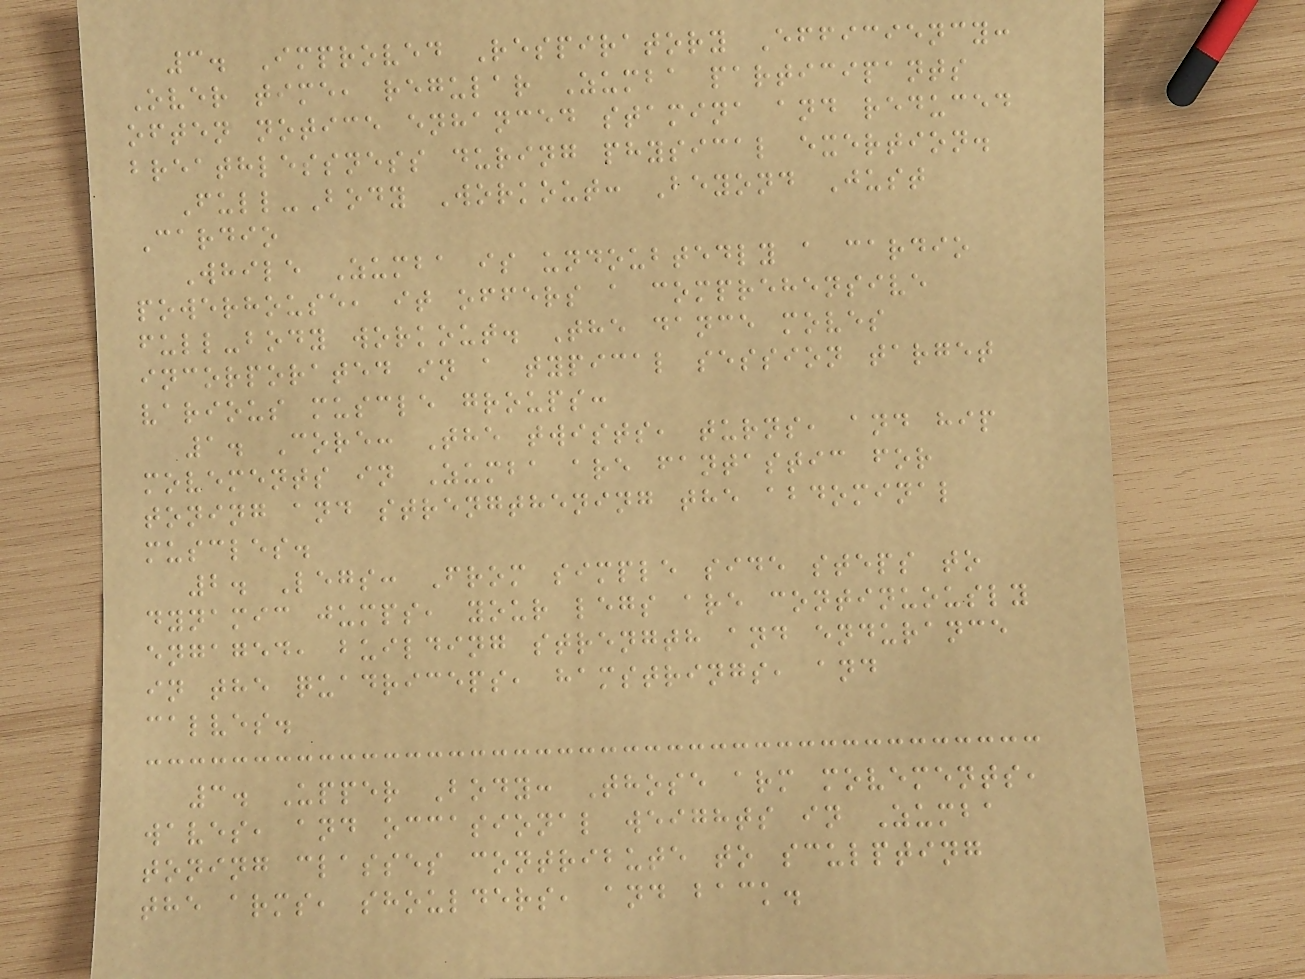3. Improved Respiratory Efficiency:
Over time, regular Zumba participants
often notice enhanced stamina and reduced
breathlessness during physical exertion.
Full-Body Workout: Beyond Just
Cardio
While Zumba is undoubtedly a cardio
powerhouse, it offers a comprehensive
full-body workout. The dance moves
incorporated in a typical session target
various muscle groups:
1. Core: The twists, turns, and hip
movements in Zumba are fantastic for
toning and strengthening the abdominal
muscles.
2. Legs: From simple side steps to
dynamic jumps, your legs are continuously
engaged, building strength and endurance
in the quadriceps, hamstrings, and
calves.
3. Upper Body: Those arm movements,
waves, and occasional weights in Zumba
toning classes contribute to sculpting
the arms, shoulders, and back.
